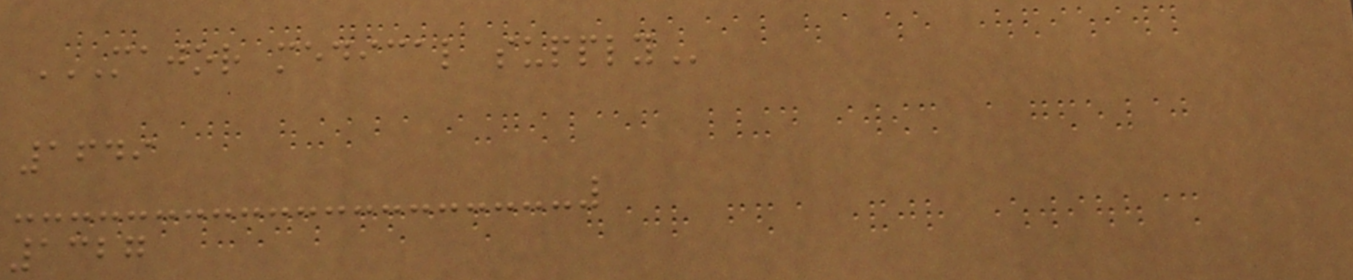MAJOR MEDICAL SUPPLY
1649
1327
